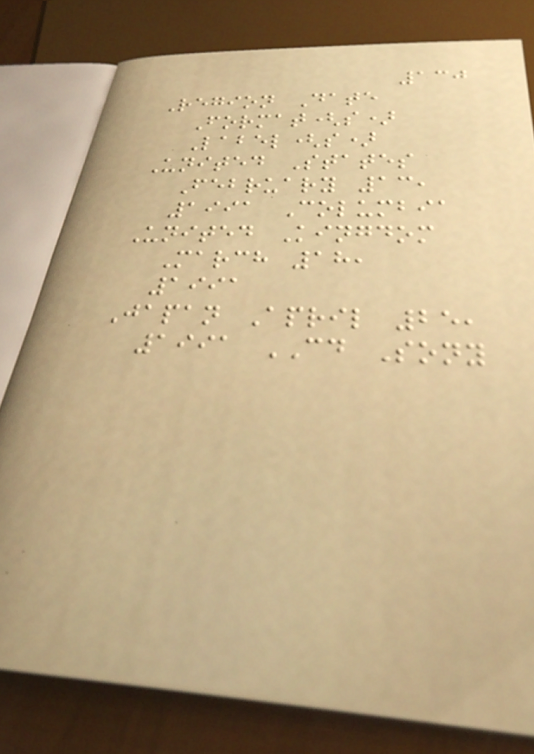130
Region Date
Format(s)
Label(s)
United States
February 13,
1991 Columbia
United Kingdom
March 18,
1991
Japan April 25,
1991 CD Sony
